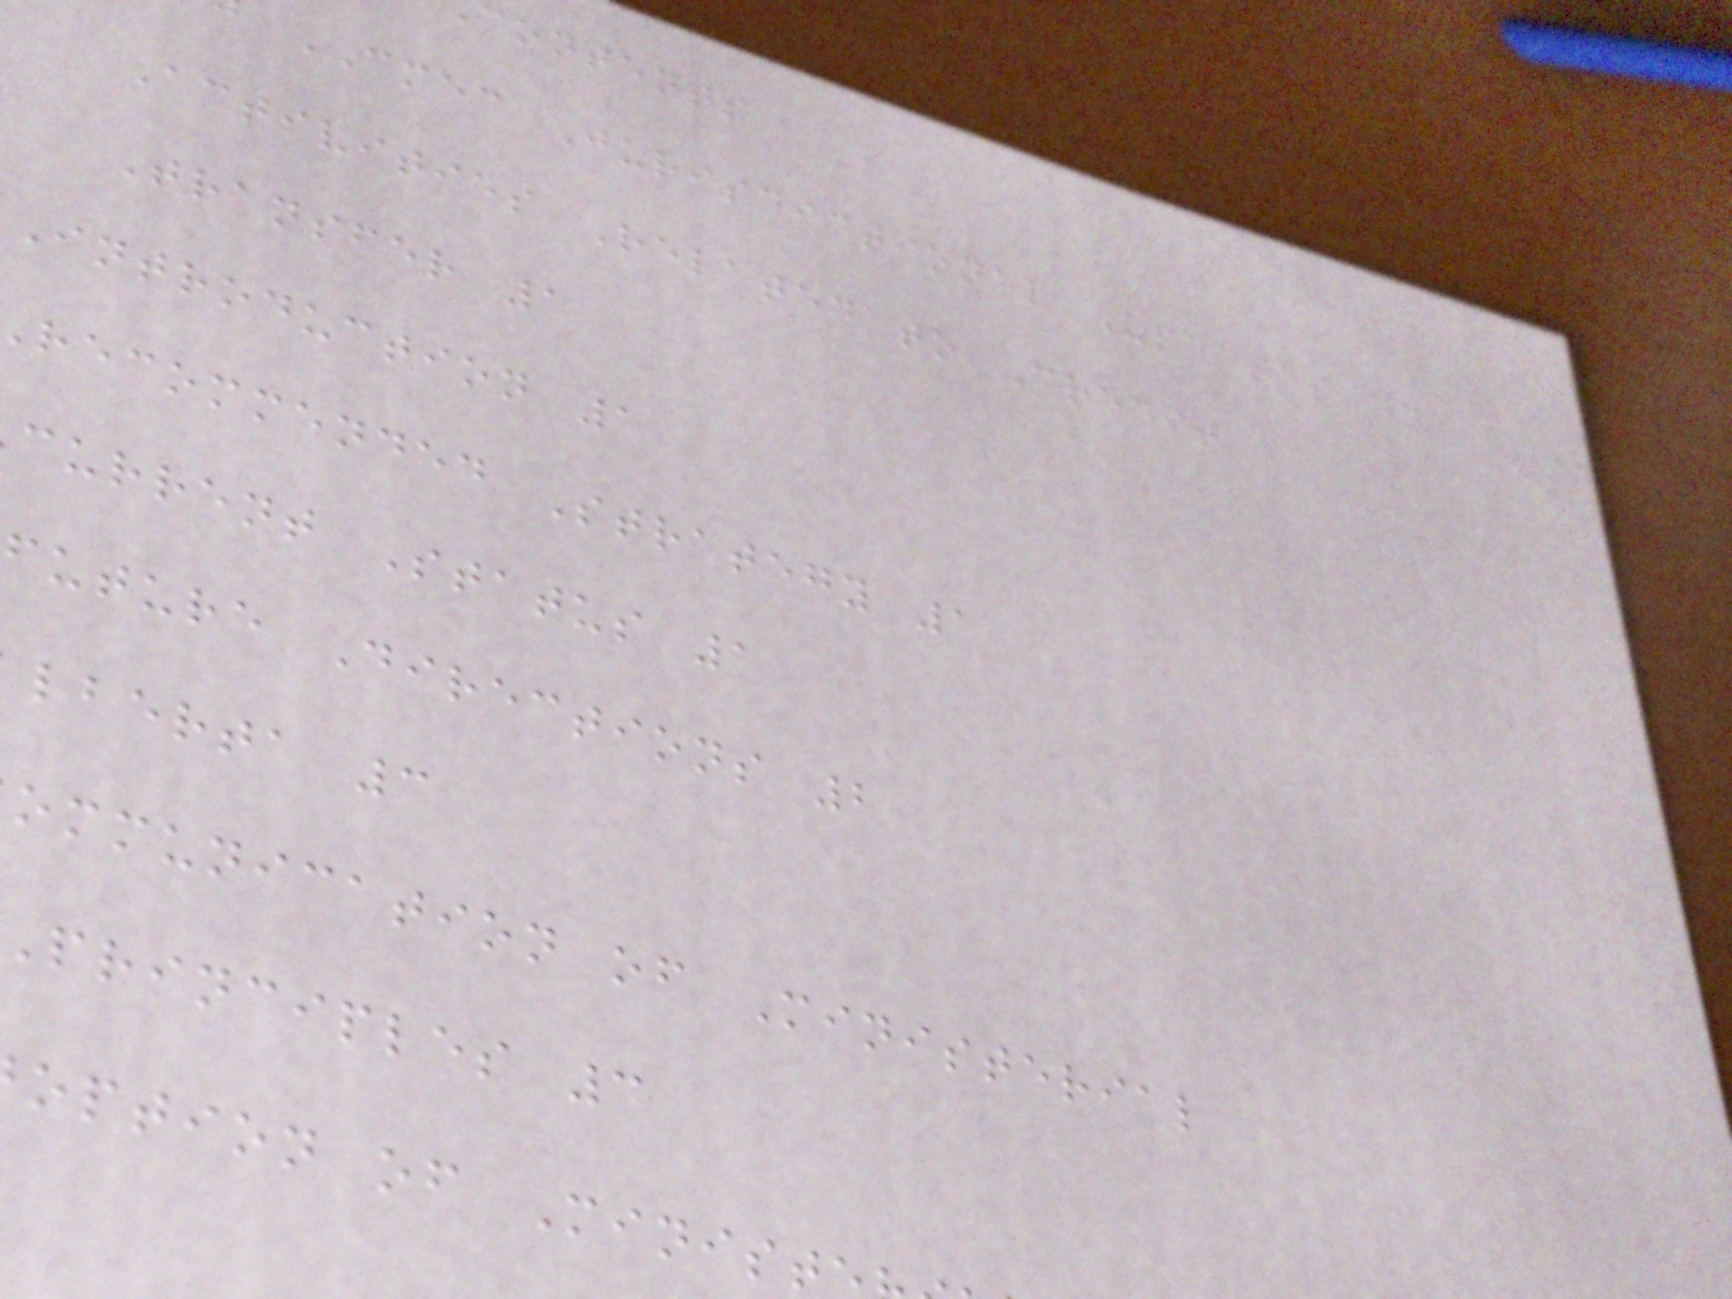contents
CMEC Jurisdictional Updates on
Activities Related to Credit
Transfer 1
Introduction 1
recommended Strategy 1
current Status 1
future Directions 2
lberta 3
ommunication of Ministerial
principles 3
option of Minist
